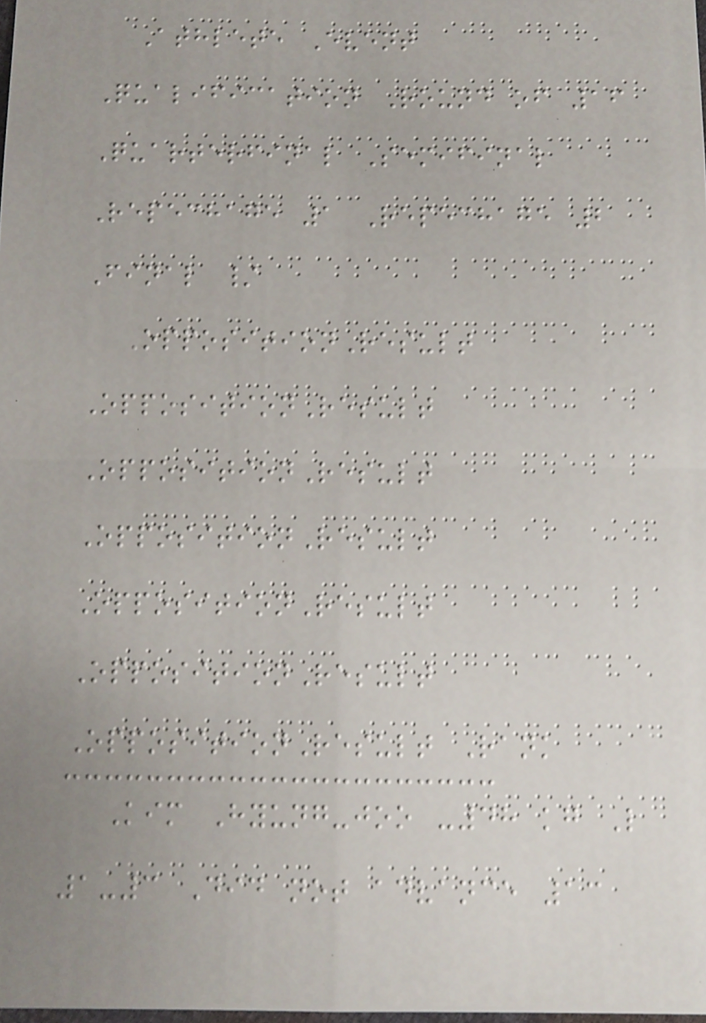Athlete Event
Qualification Round of 16
Quarterfinal Semifinal
Repechage 1 Repechage 2
Final /
OppositionResult
OppositionResult
OppositionResult
OppositionResult
OppositionResult
OppositionResult
OppositionResult Rank
Kim Hyung-joo -48 kg L
1-3 Did not advance 13
